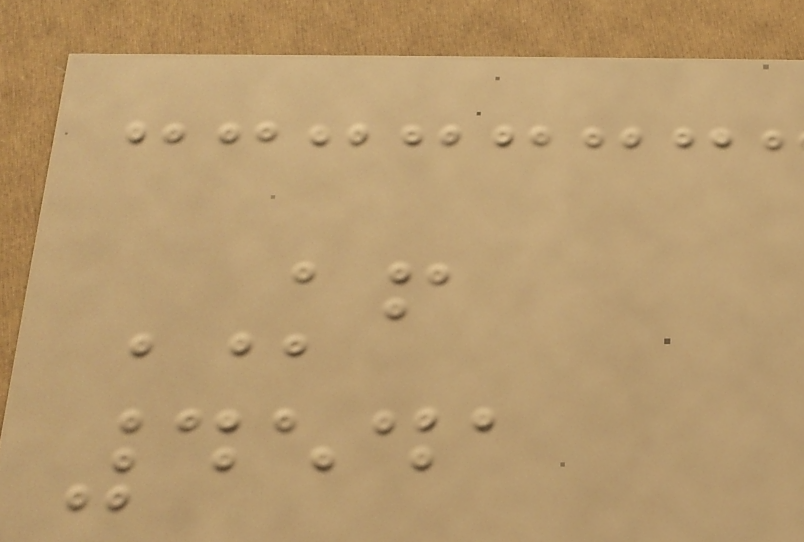KF
4541
